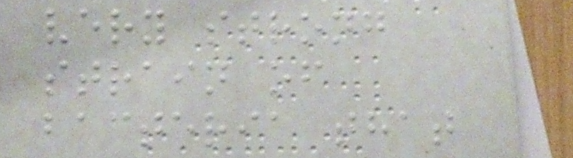very strong
strain of
bacteria that
